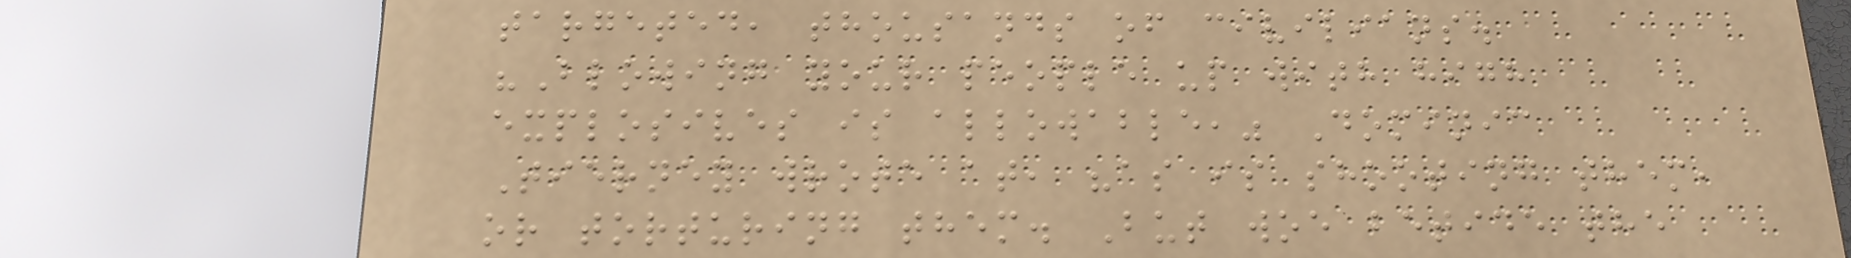targeted, thousands of civilians.
"Blowing your people up with high
explosives is allowable," Dominic
Tierney wrote at, "as is shooting them,
or torturing them. But woe betide the
